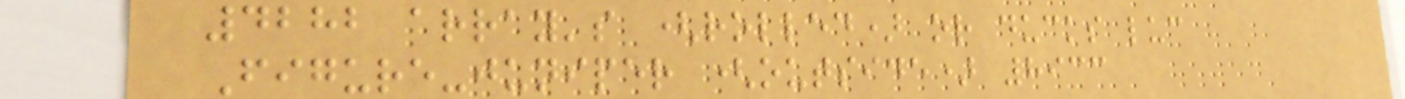4282 array's (rolled) or ducks luc
Figure-juniper (outside) 8933
